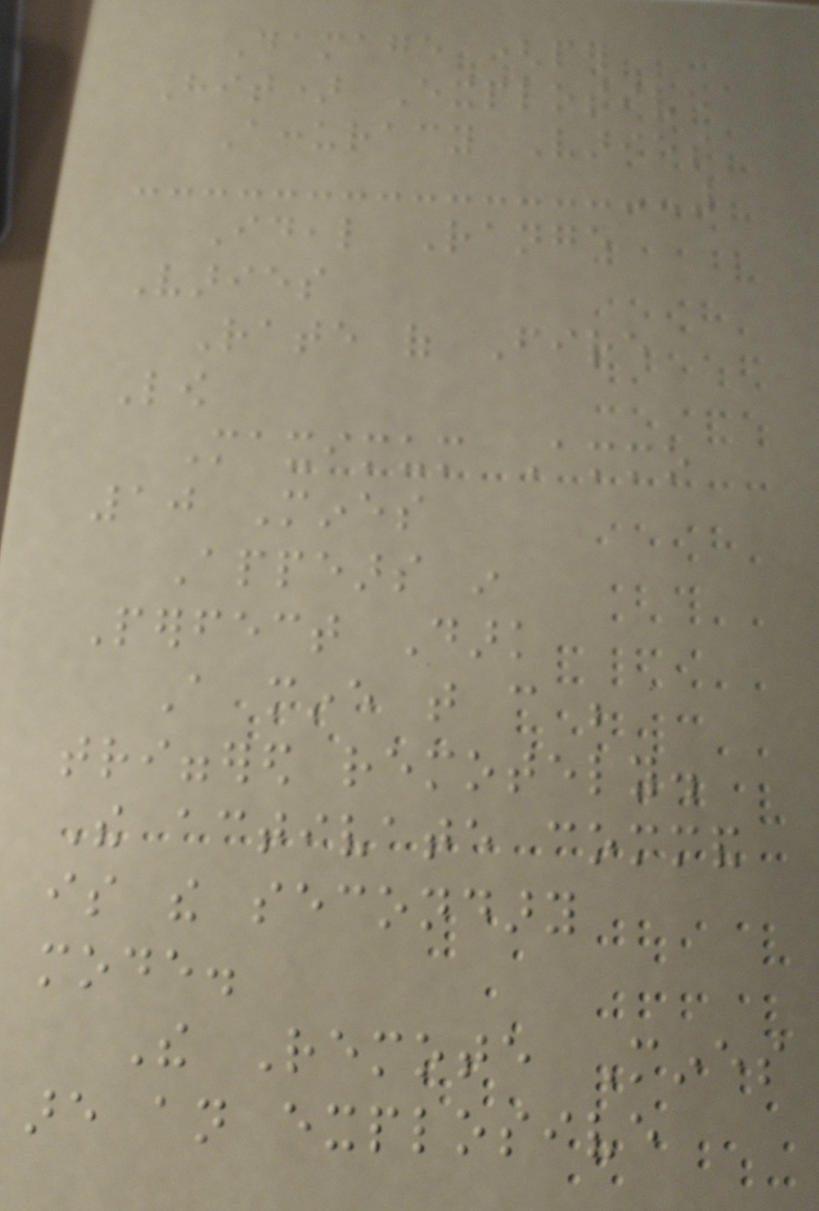Damage (per
Hit) Explosive
Accuracy Varies
Ideal Range
Varies
Rate of Fire
Low
Maximum Ammo
10 Mines
Appears in
Perfect Dark
A mine that can be
triggered remotely.
The activate command
is the secondary
mode.
The Remote Mines
are an explosive
